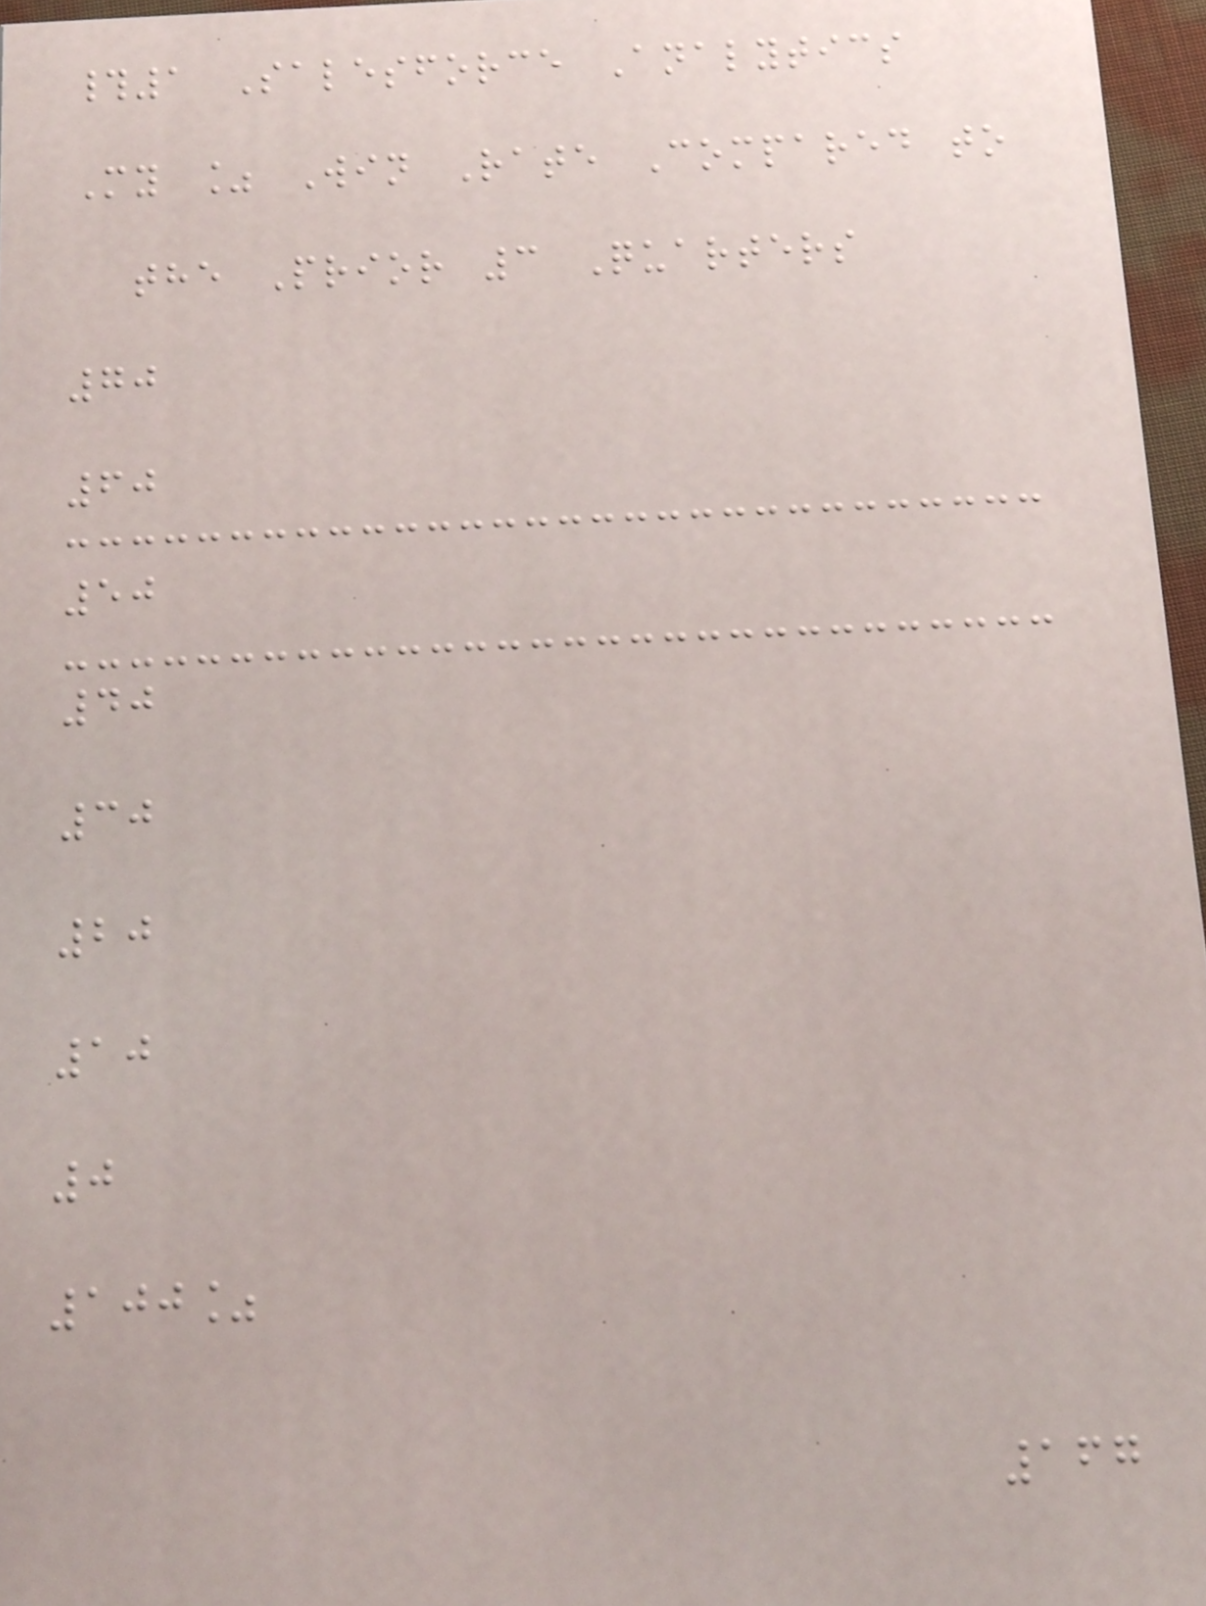#1 Salesforce Analytics
My % Win Rate Compared to
the Prior 3 Quarters
70
60
50
40
30
20
10
0
100%
167
